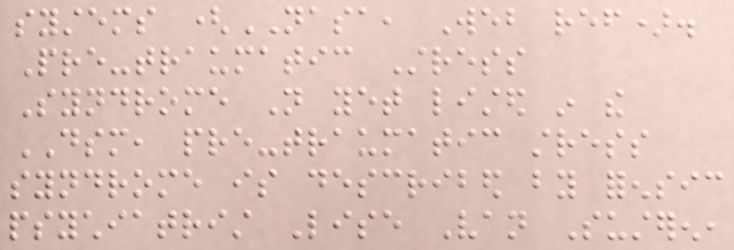systems (NASA, Web ref).
Pre-traumatic Stress
Syndrome Not yet listed in the
DSM, pre-traumatic stress
syndrome is described by forensic
psychiatrist Lise Van Susteren,
